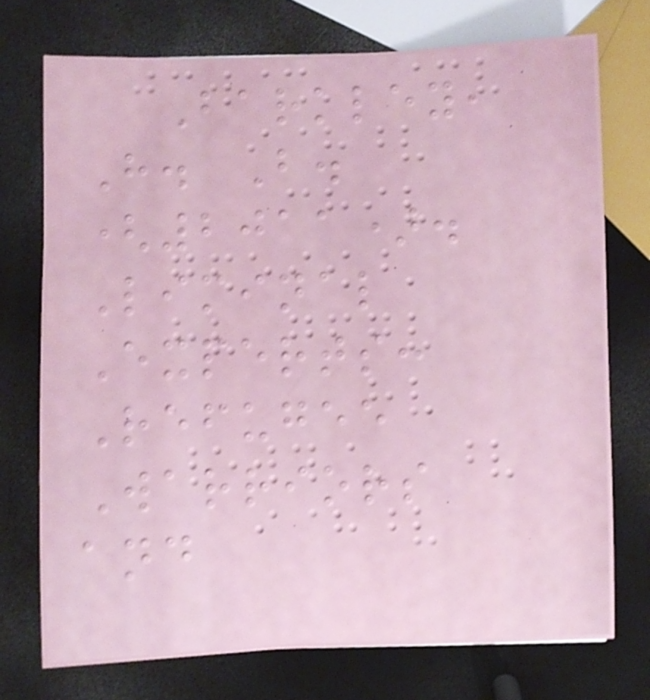Barkley,
H. B.
(2011).
Liminal
Experts:
Refugee
Warriors
and
